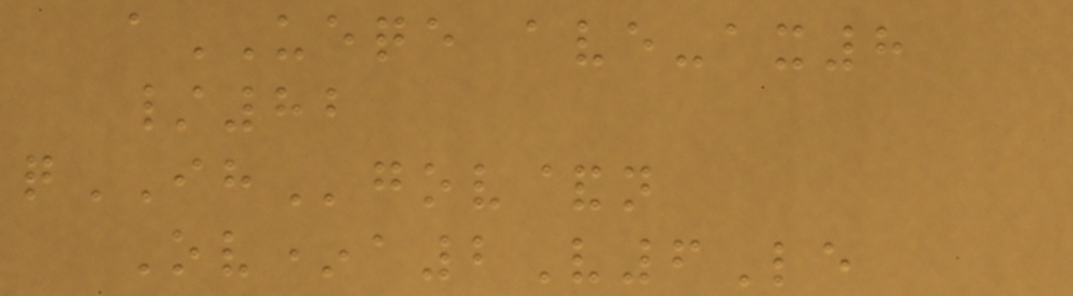aUEQE ave-ax8
/82
qIHgov&n
Ov*a2V6Le
